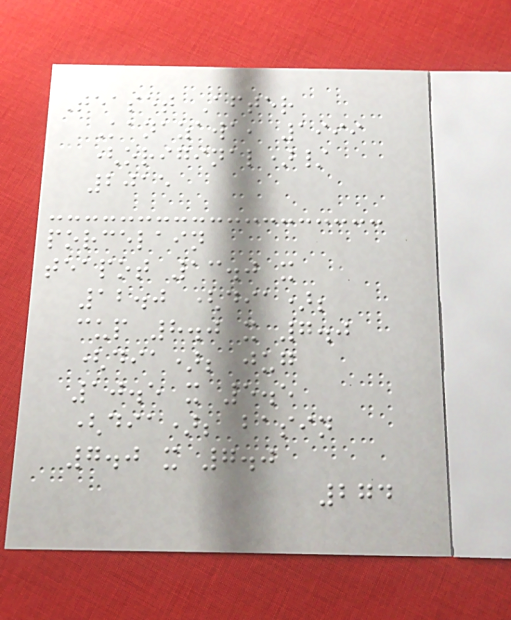Teaset After
Kanazawa, 1999
(original)/
2015
porcelain
teapot 13.0 x
12.0 (dia);
cup 8.0 x 7.0
(dia); jug
10.5 x 5.5
(dia); basin
7.0 x 7.0
274
